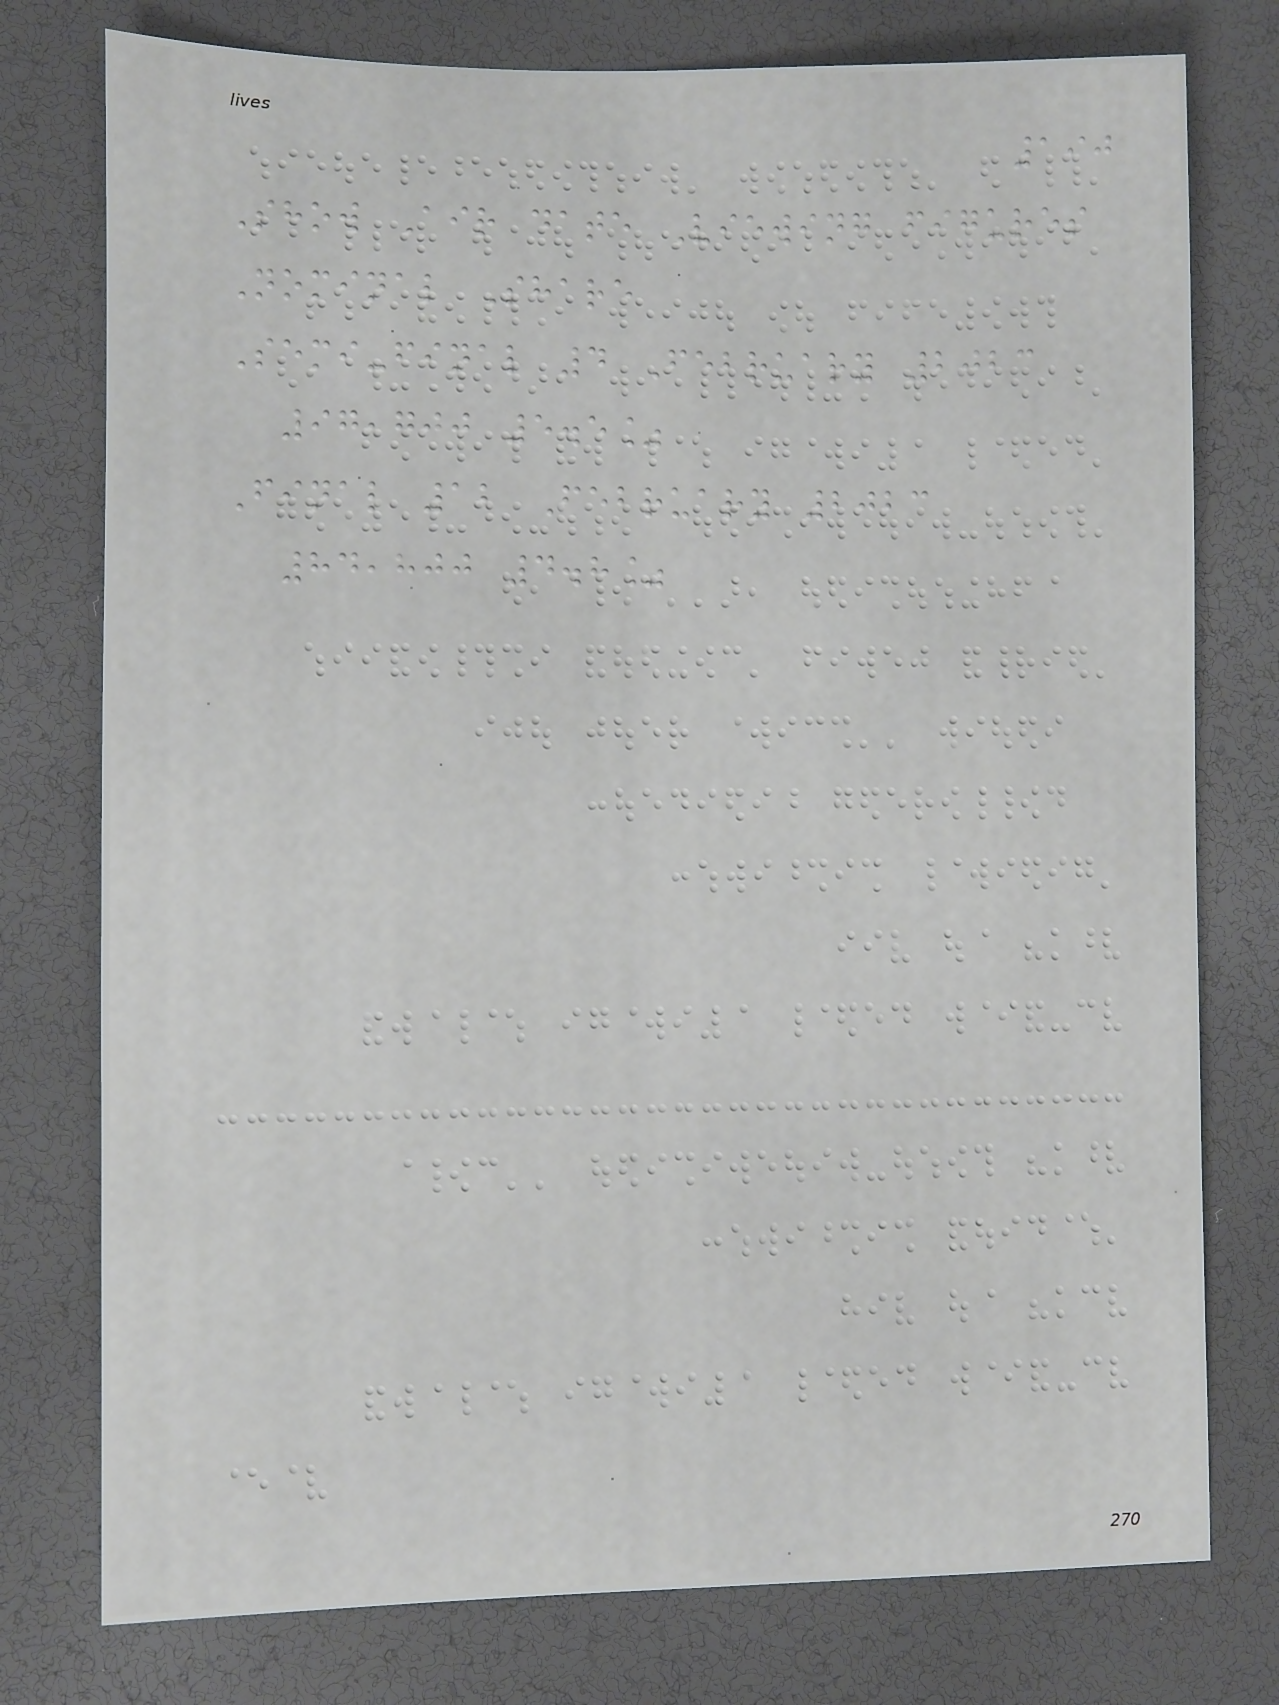190
Show Air date Viewing figures
Nominal Share
Semi-final 4 February 2023
97,700 5.5%
Final 12 February 2023
84,800 4.8%
